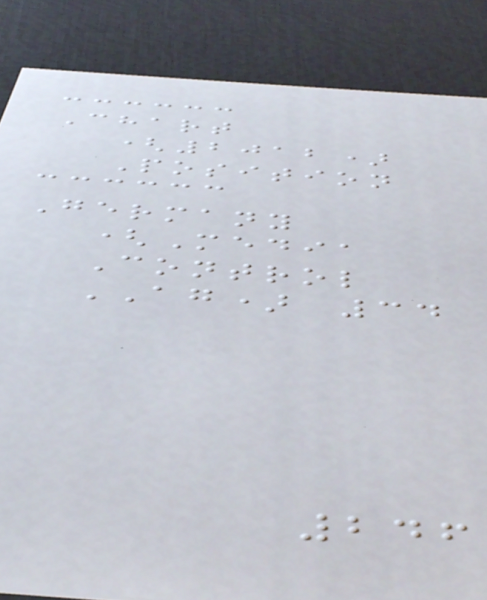Chart
(2012)
Position
Germany
(Media
Control
AG) 34
246
